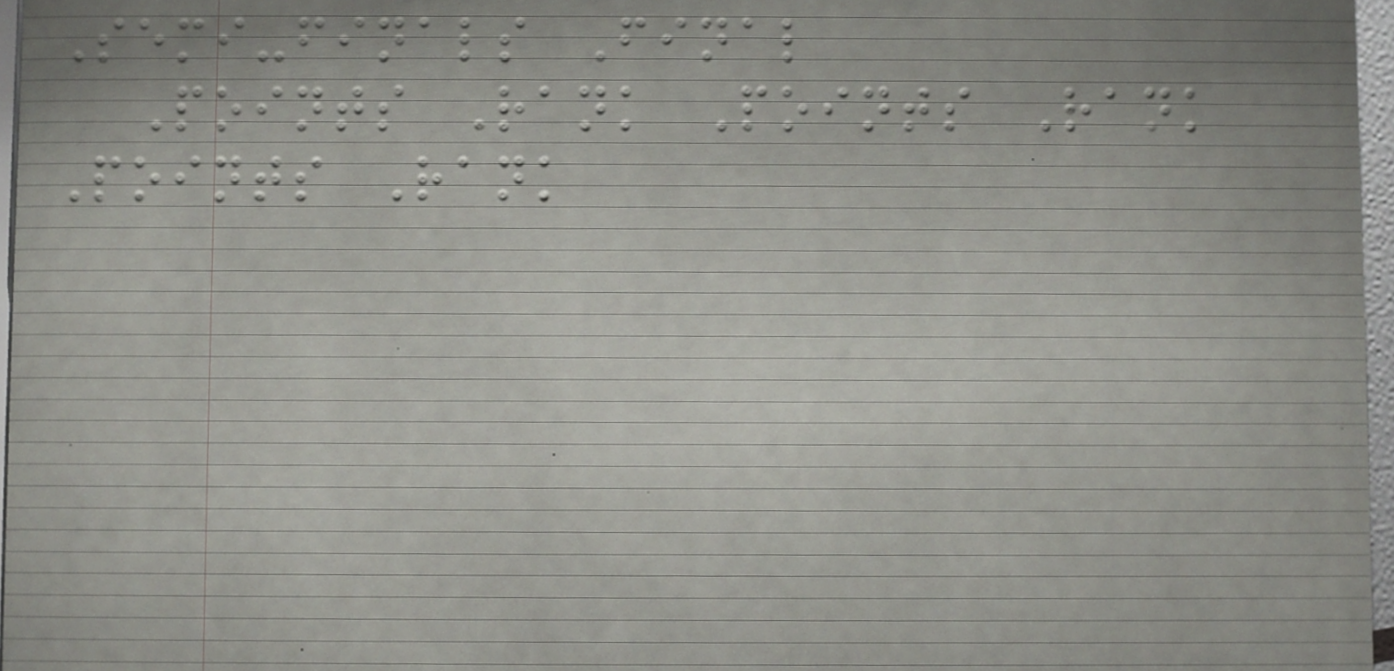Semi-finals Final
Points Rank Points Rank
Points Rank
